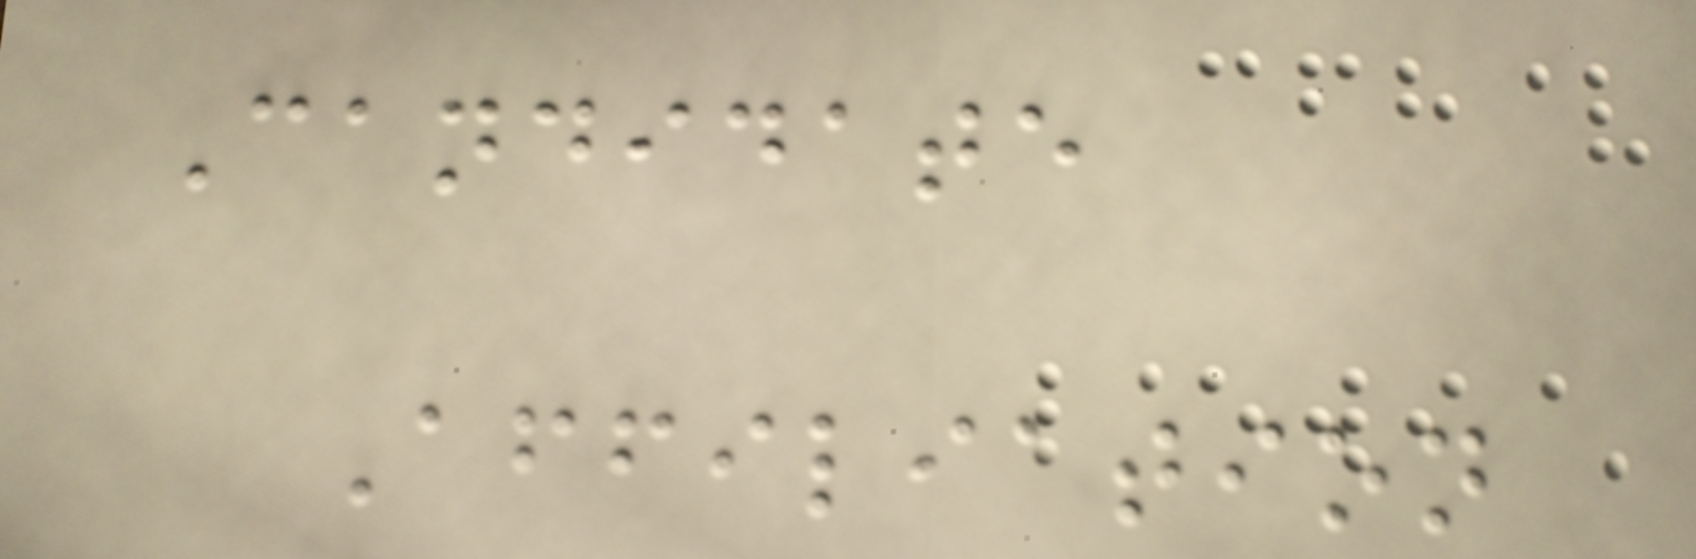Candidate
Affiliation
